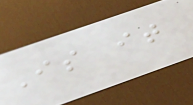Is it
